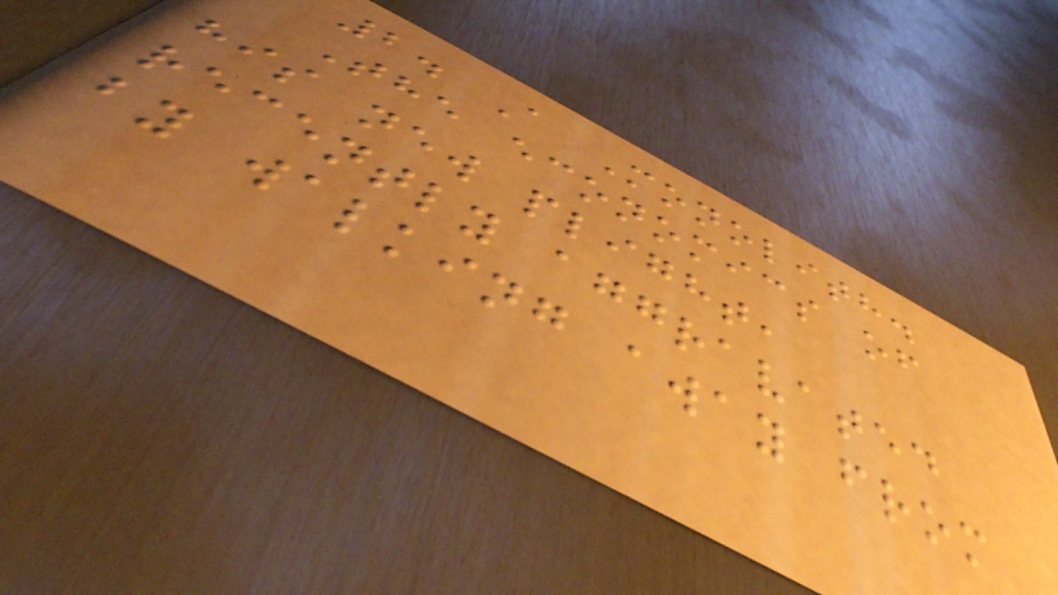2. A Monolith.
The economics of
his new plight,
recently aggravated
by walking away from
